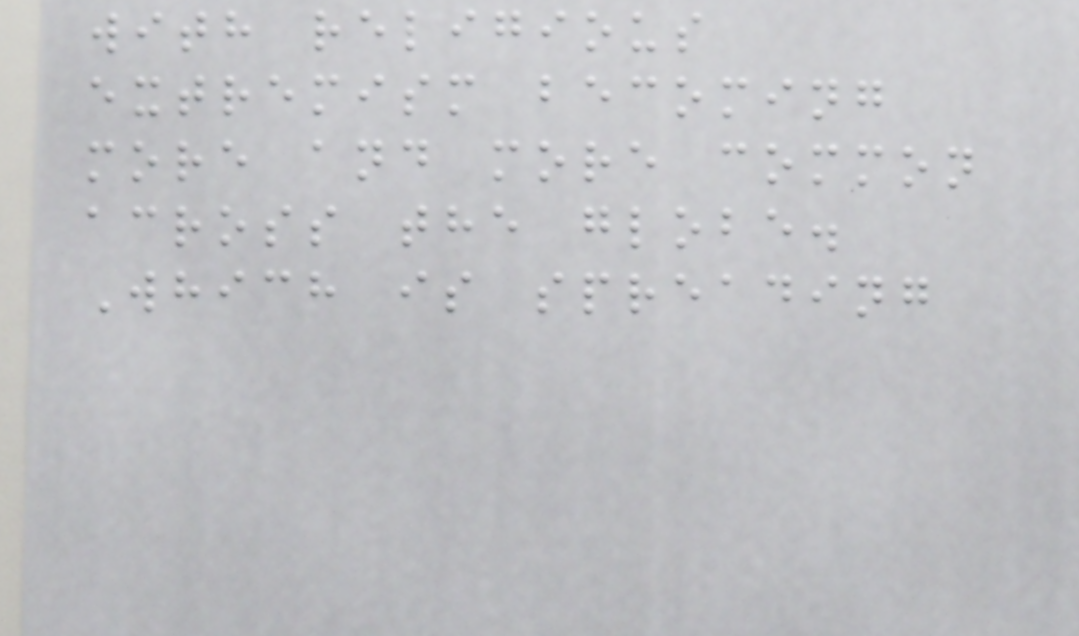with religious
extremism becoming
more and more common
across the globe.
Which is spreading
